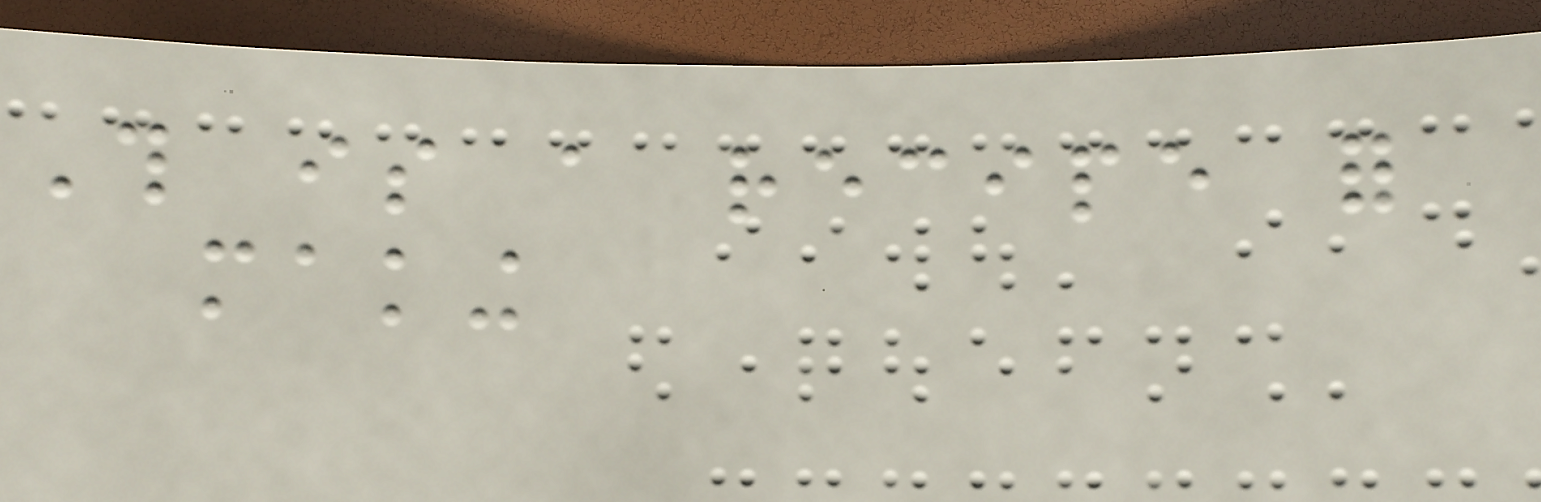This is a recipe for
making
